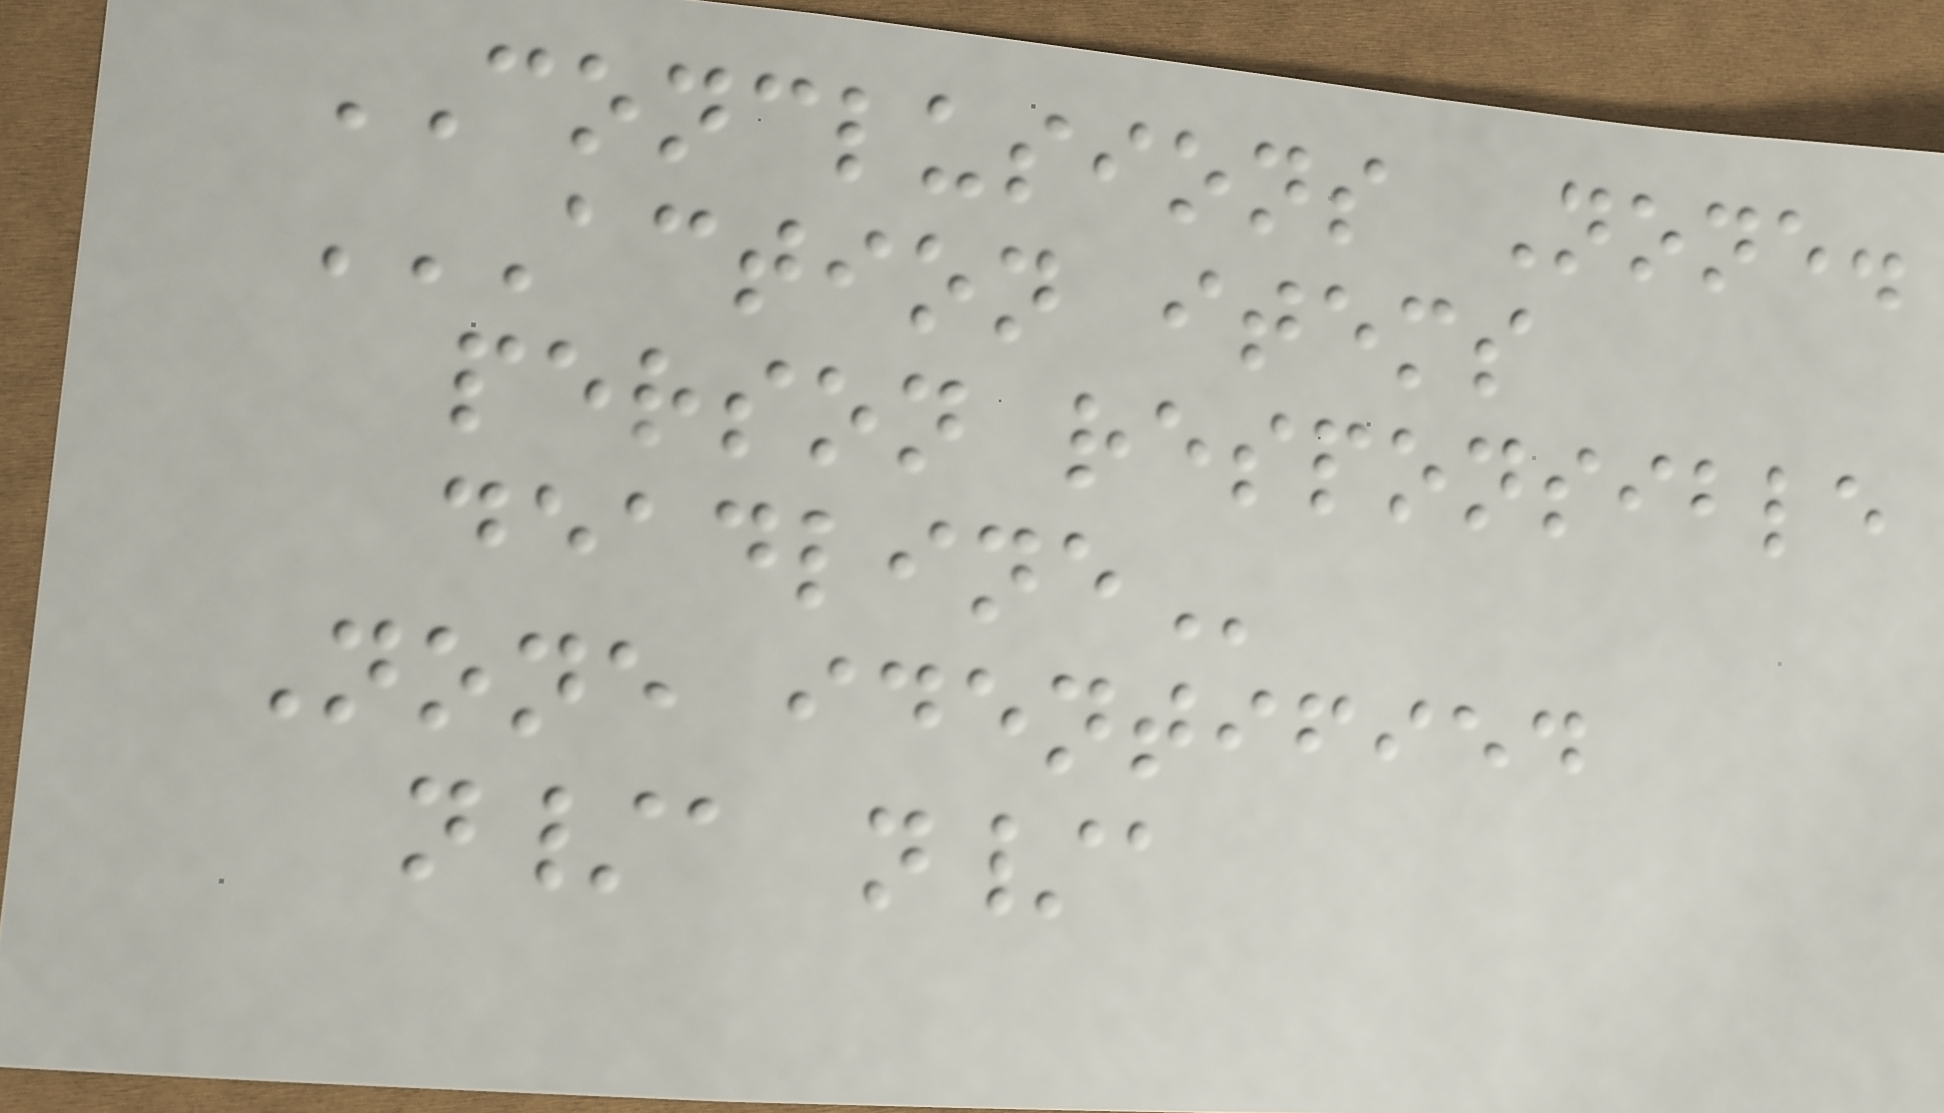CONCLUSIONS None.
ACTION ITEMS
PERSON RESPONSIBLE
DEADLINE
None identified
n/a n/a
